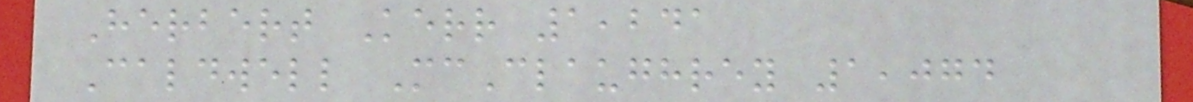Herbert Kerr 1,241
Caldwell McClaughrey 1,074
